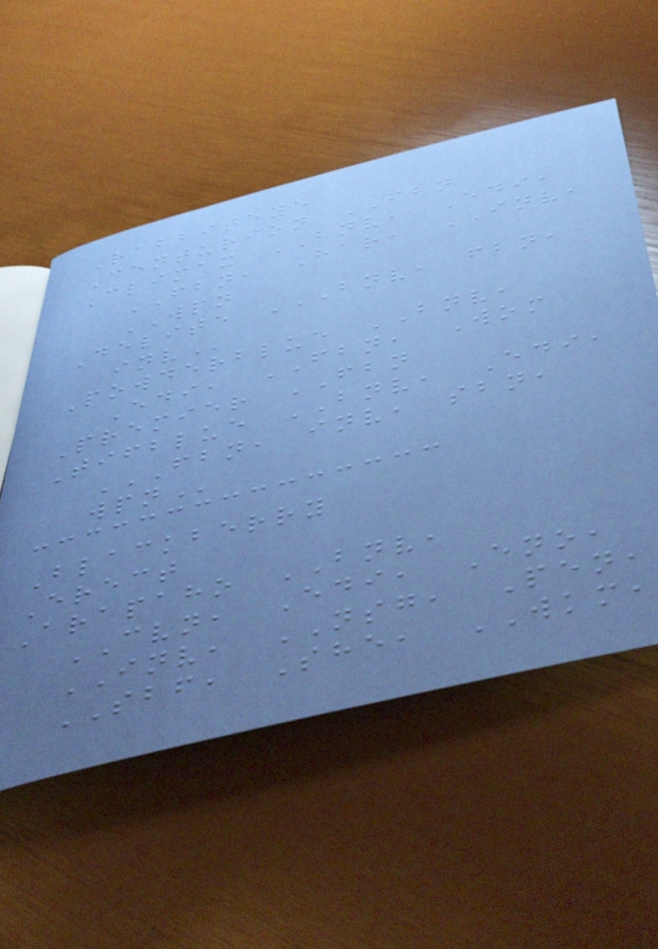Rabbiteye
Centurion FBN
Climax BNV, Edi,
FBN, Har, INV,
WPN
Delite BNV, FBN,
INV
Powderblue BNV,
Edi, FBN, Wom
Premier FBN
Tifblue BNV, Edi,
FBN, INV, SBN,
WPN
Blackberry
Erect
Arapaho BNV,
CVN, Edi, Eno,
INV, NSG, Pen,
SBF, She, WKM,
